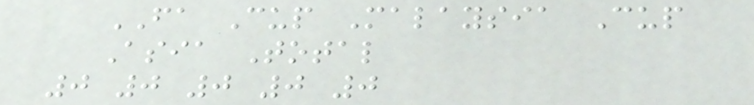FA Cup Malaysia Cup
Asia Total
0 0 0 0 0
